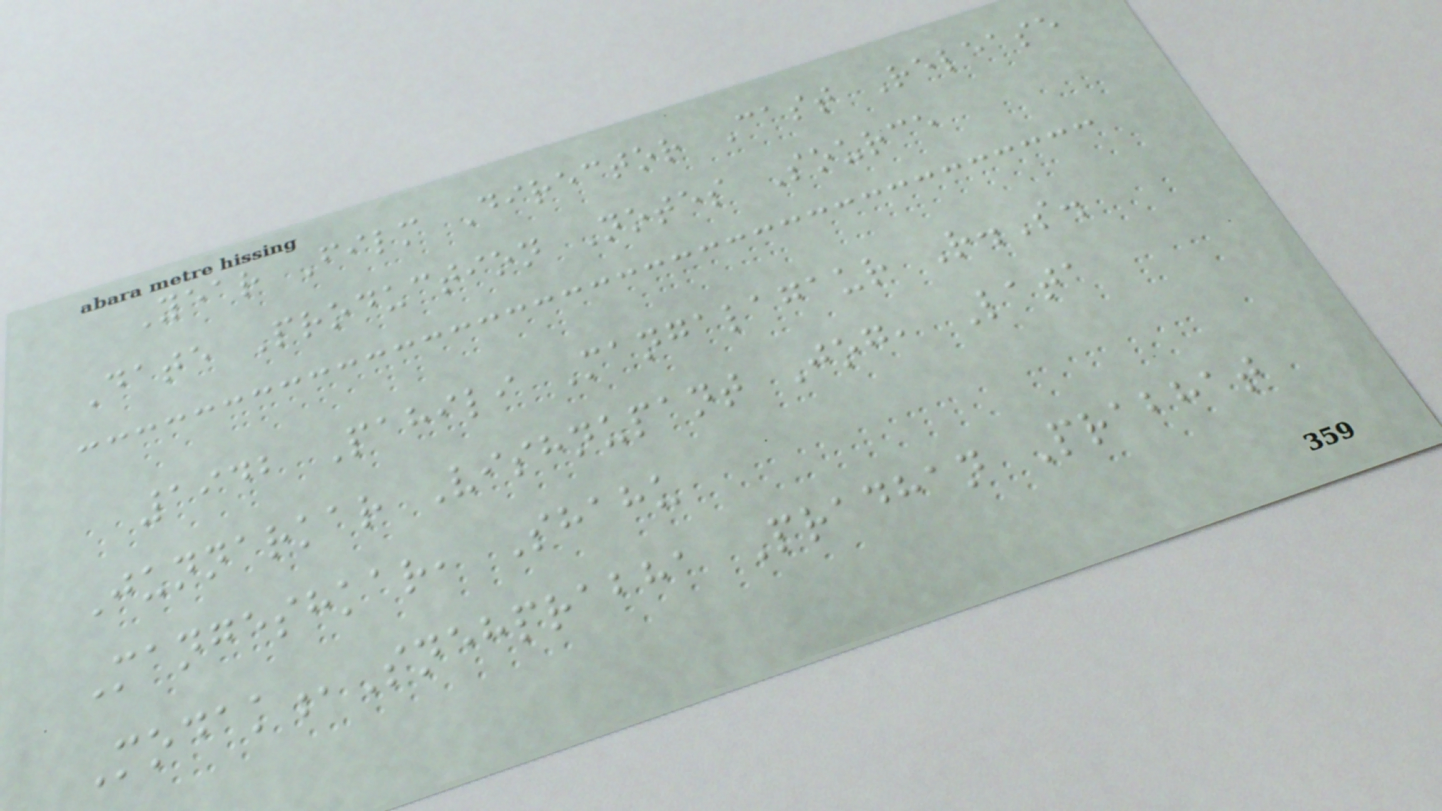Year Film Director Cast Release
Date Production Notes Source
1942 Pahili Mangalagaur R.S.
Junnarkar Vishnupant Jog, Lata
Mangeshkar, Shahu
Modak,Snehprabha Pradhan Prabhat
